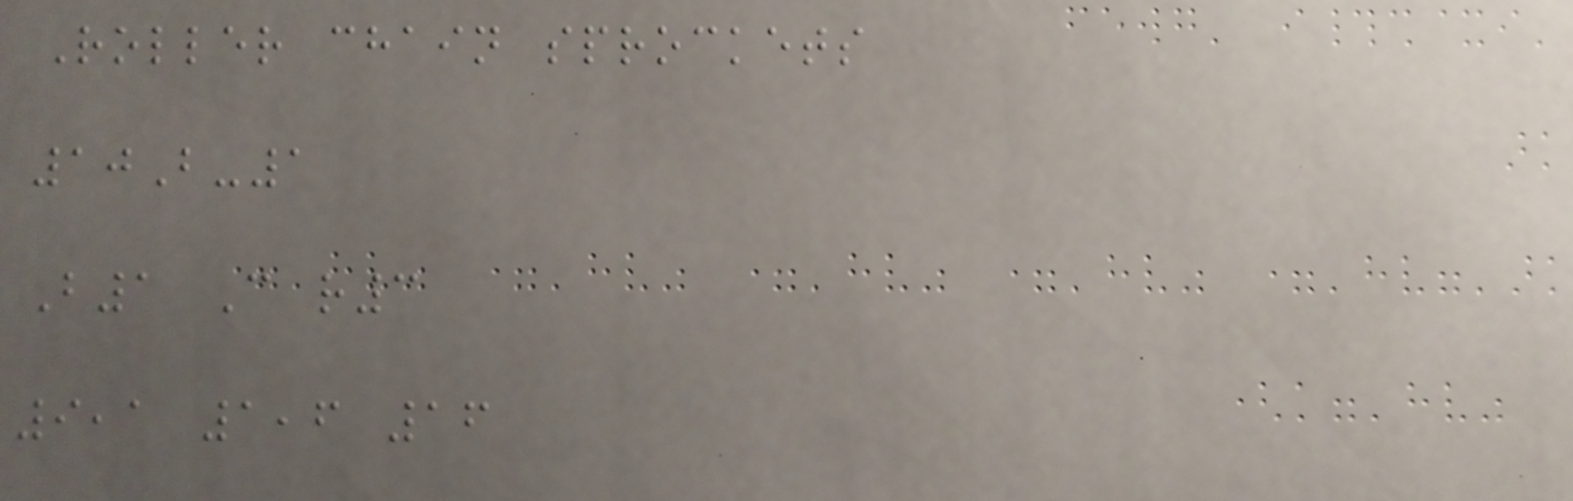Roller chain sprockets
10B-1
B1 C r3
9,1 1,6 16
